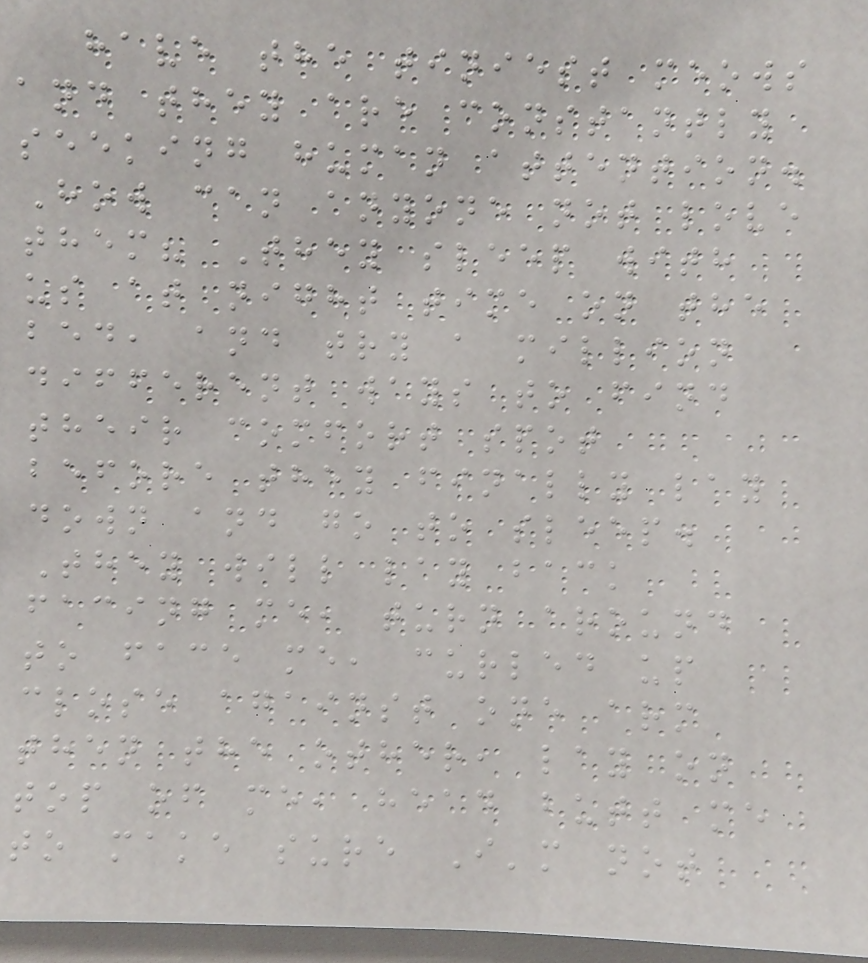have the tiniest meows
and they are constantly
seeking human attention.
How can anyone not love
them? They sleep with
us at night time on the
bed, and try a million
different ways to find
their comfort spot
before they finally lay
down and go to sleep.
They will lay back
facing me, turn around
to face me, curled up
close against one arm
then the other, lay on
top of me, head butt me
to make sure I'm not
